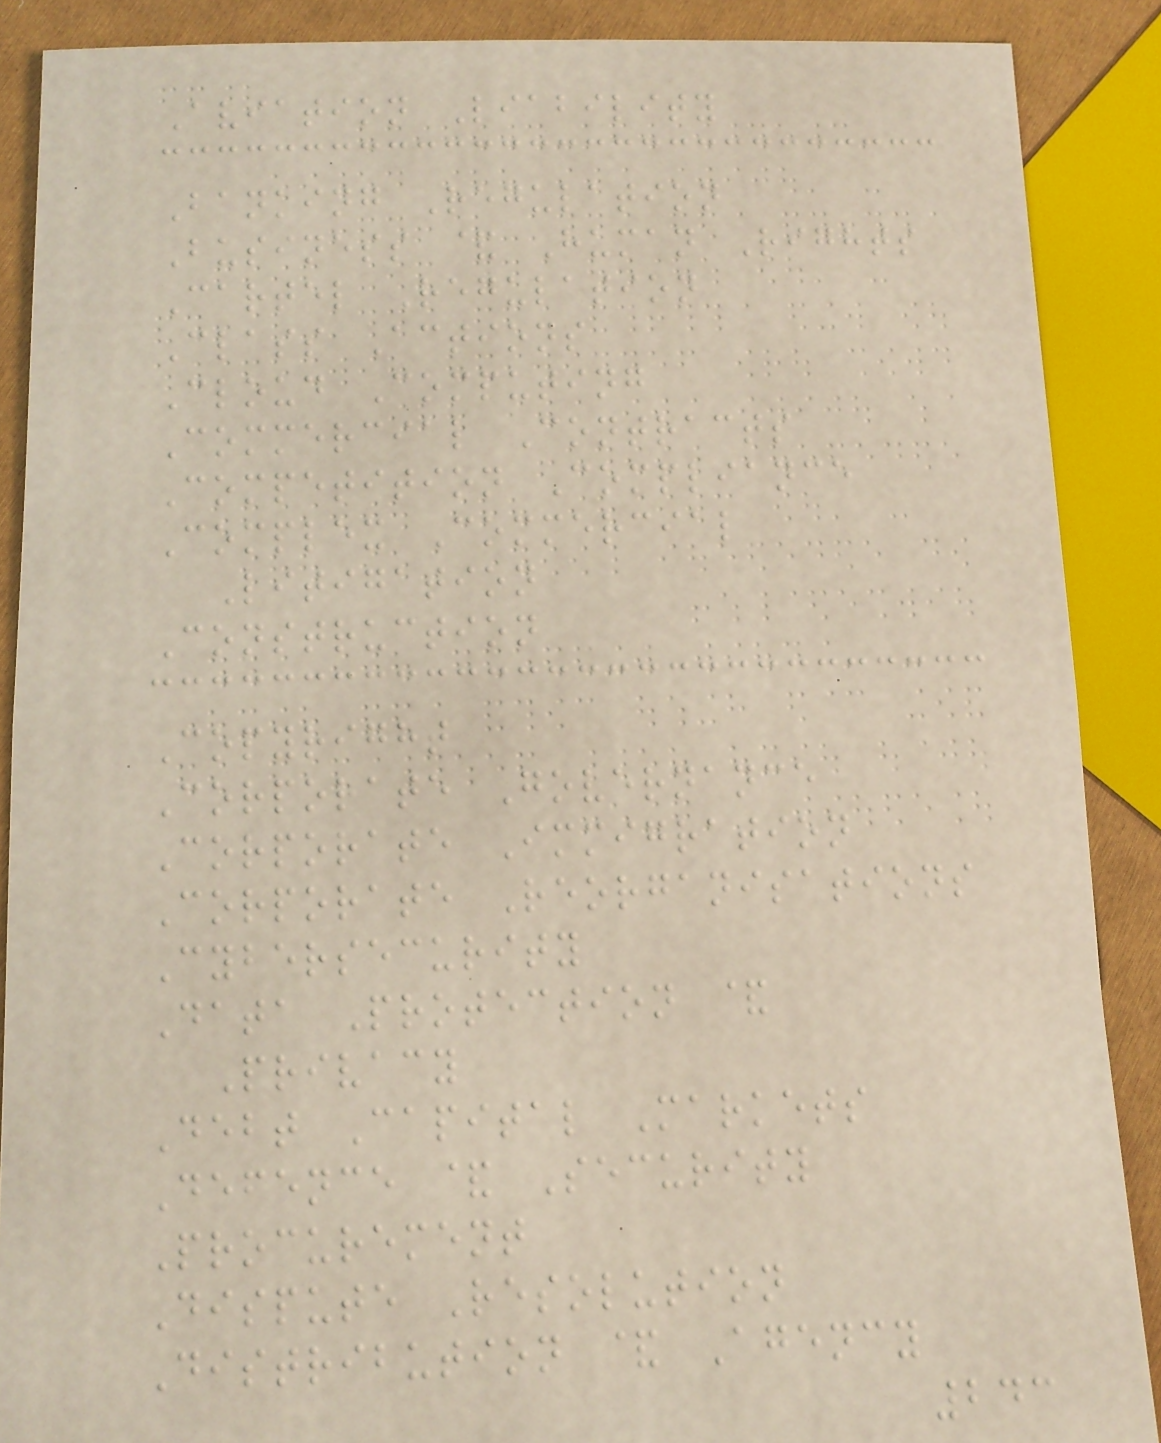Aviation Liability
Banking Regulation
Business & Human Rights
Cartel Regulation
Class Actions
Cloud Computing
Commercial Contracts
Competition Compliance
Complex Commercial
Litigation
Construction
Copyright
Corporate Governance
Corporate Immigration
Corporate Reorganisations
Cybersecurity
Data Protection &
Privacy
Debt Capital Markets
Defence & Security
Procurement
Dispute Resolution
Distribution & Agency
243
